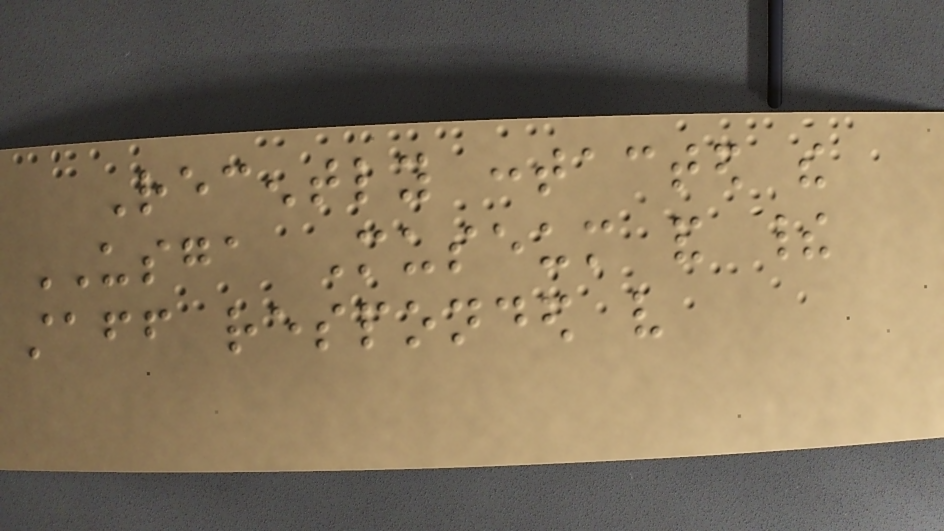Recently contacted the
USGA Museum and their
staff responded very
